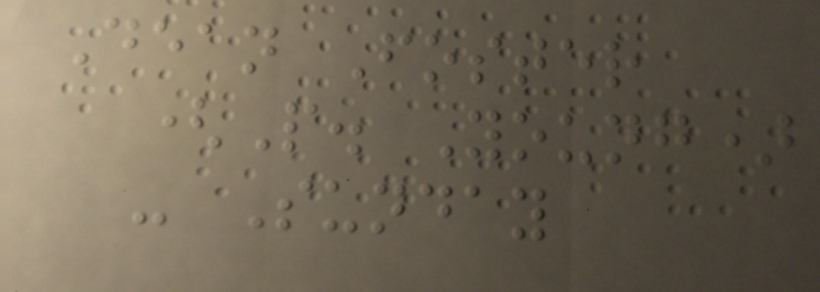Dean Foster
(P. Young)
- Sunday
